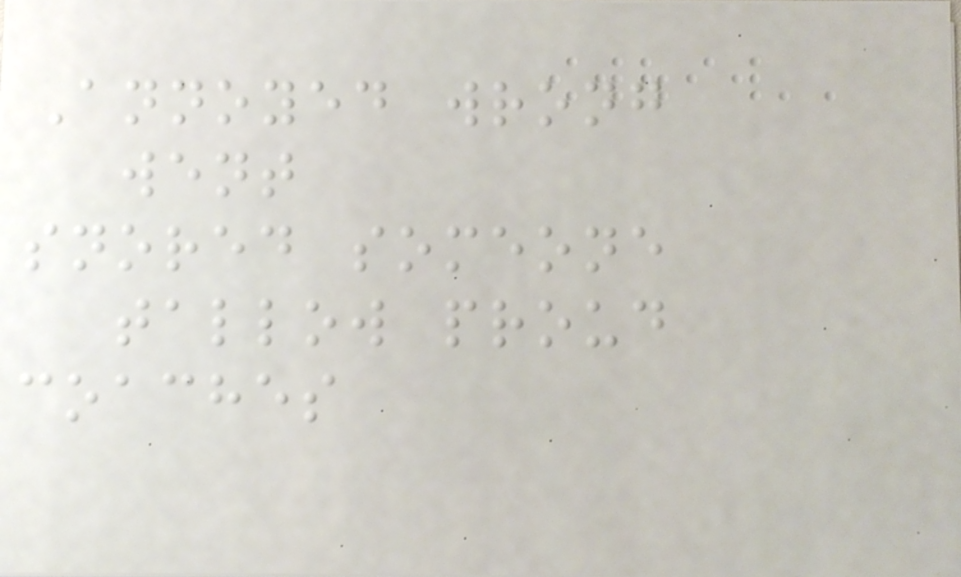Annoyed wrong
went
snored someone
tallow proud
coaches
